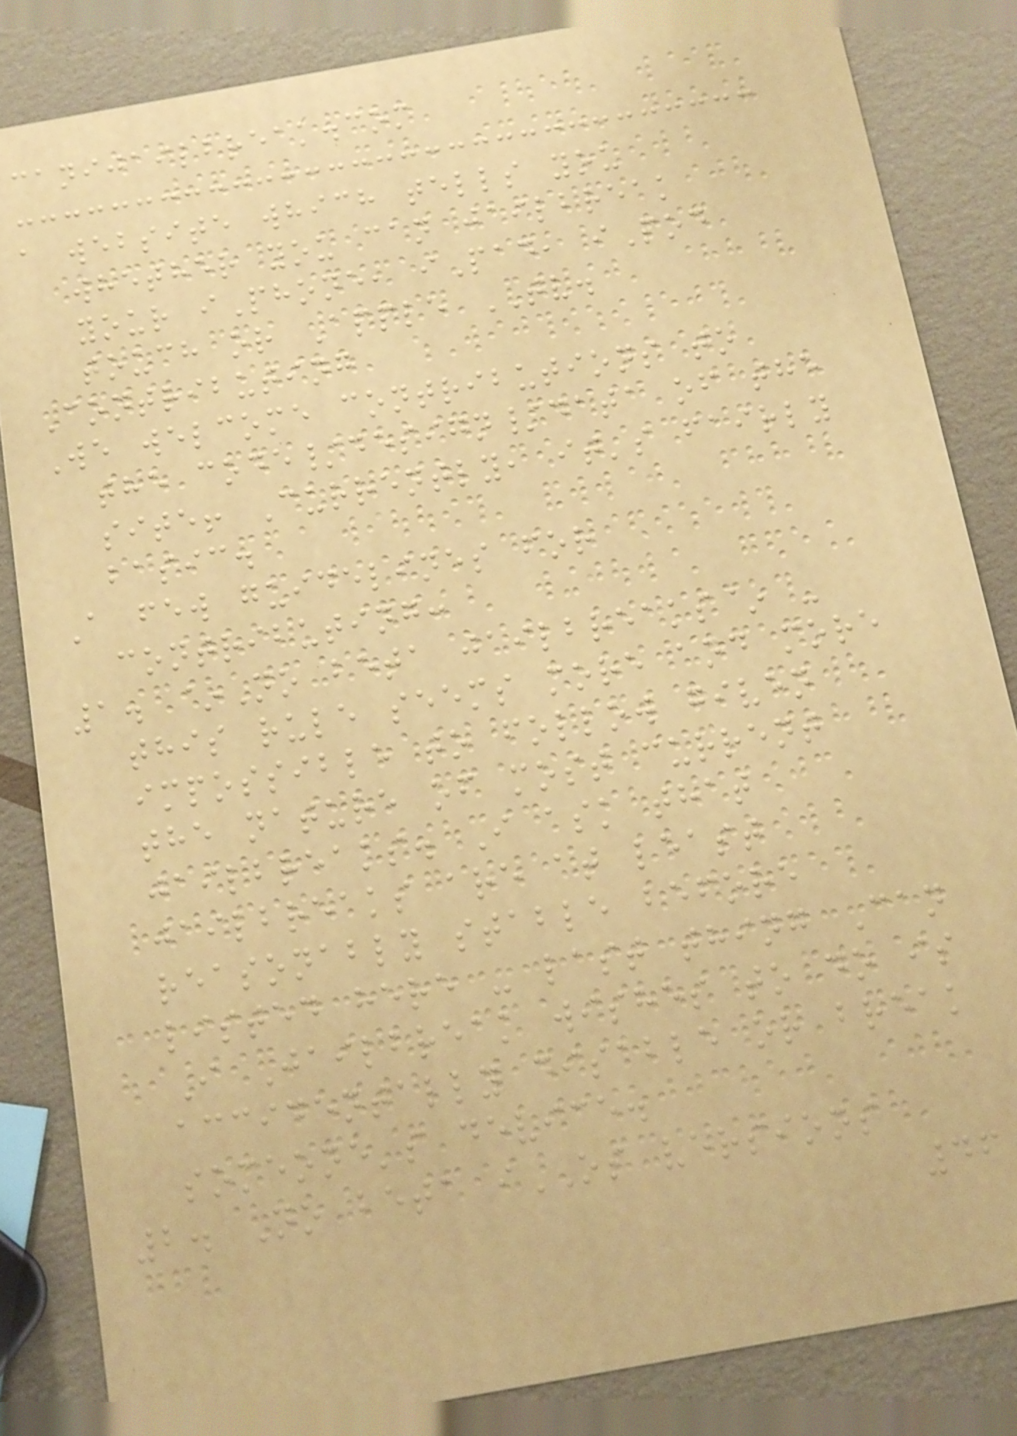canijailbreak.com
a website which tells you
whether you can jailbreak
your iPhone, iPad, iPod
touch or Apple TV.
Contributing
We welcome contributions to
the code/design/data of the
site! Currently, it's fairly
basic.
A few guidelines for
contributing:
1. ~No beta jailbreaks~ -
this rule seems more and more
impossible to follow given
the nature of most current
jailbreaks. I ask that
jailbreaks are at least
reasonably stable before
listed here - last thing Can
I Jailbreak wishes to do is
accidentally disable or break
someone's device.
2. No beta iOS versions
46
